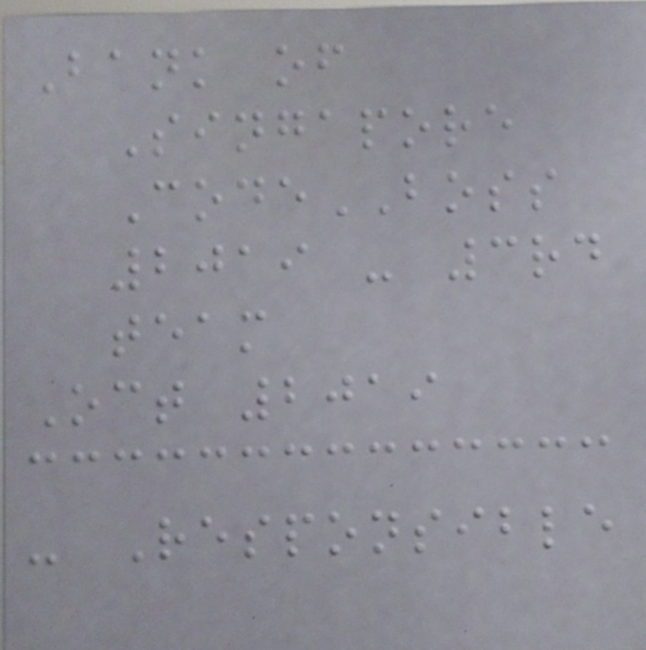Bank of
Singapore
CodeBOSS
2019 - 3rd
team
Oct 2019
- Responsible
